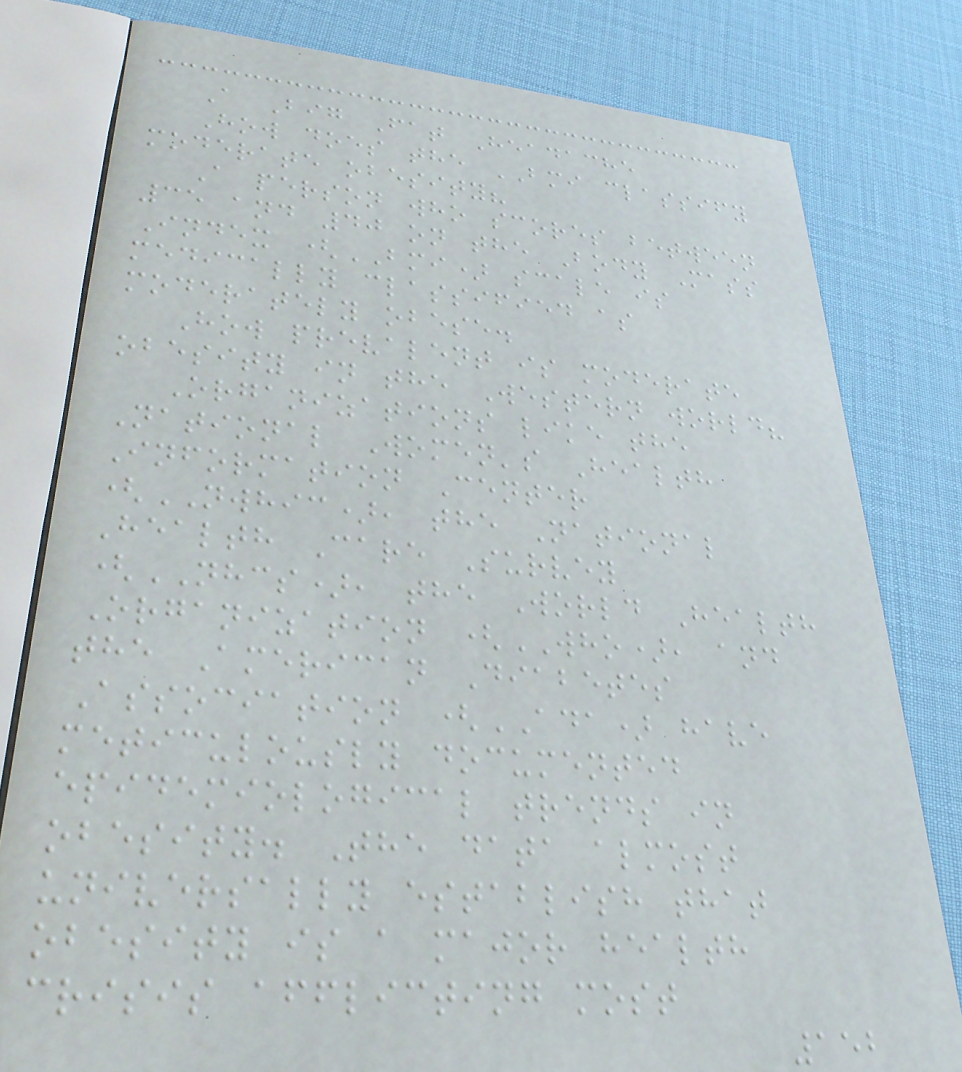A Big Fat Headache
How does the BMI classify
moderate obesity?
A person who scores between
35 and 40 on the Body Mass
Index (BMI) scale is
medically classified as
moderately obese.
How prevalent is moderate
obesity in the Western world?
Organizations like the
National Women's Health
Information Center
(NWHIC), the National
Health Care Survey
(NHCS), the World Health
Organization (WHO), and
the American Diabetes
Association (ADA) have
meticulously documented
epidemiological trends in
obesity. The data almost
universally establish that
obesity is a major health
crisis afflicting most
152
